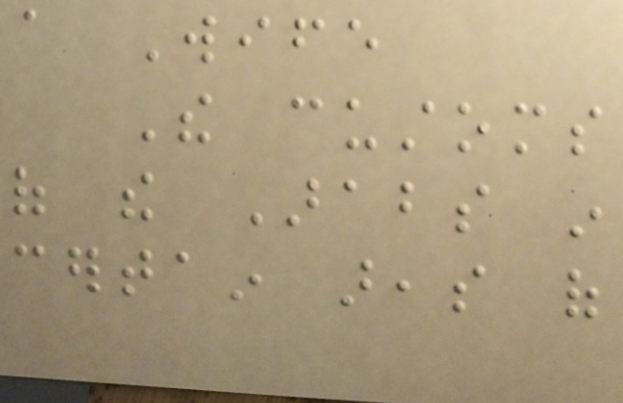a Wife
The customs
of the Arabs in
certain areas of
